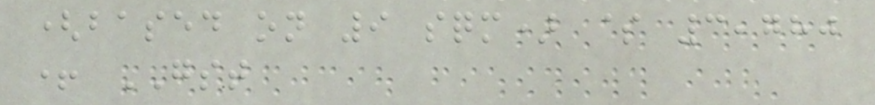(based on 9 sqm) $ 3,780
+ GST
